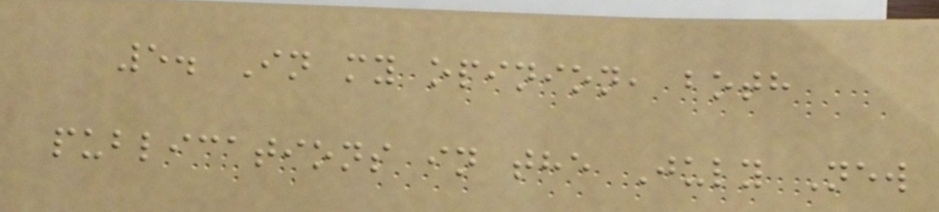5. In my opinion, both
publications in the July New
